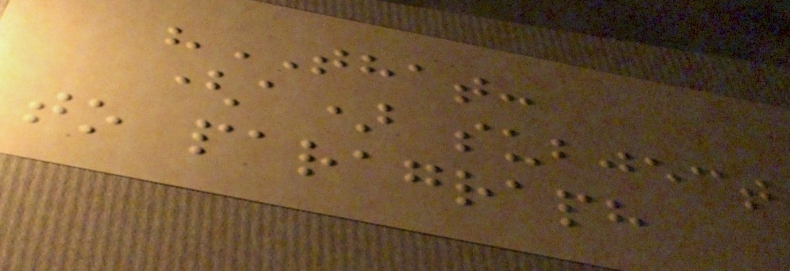"THAT:
(a) subject
to paragraph
